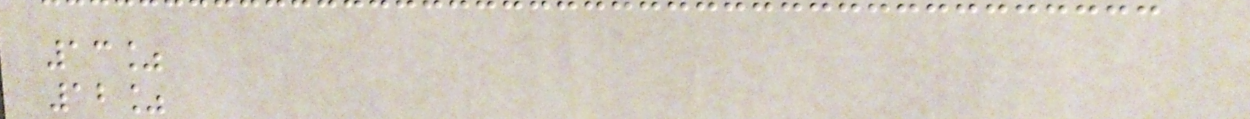13%
12%
